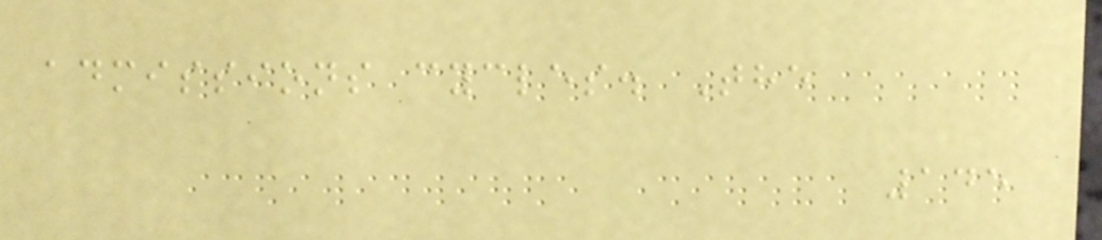admissions cycles. The
145
